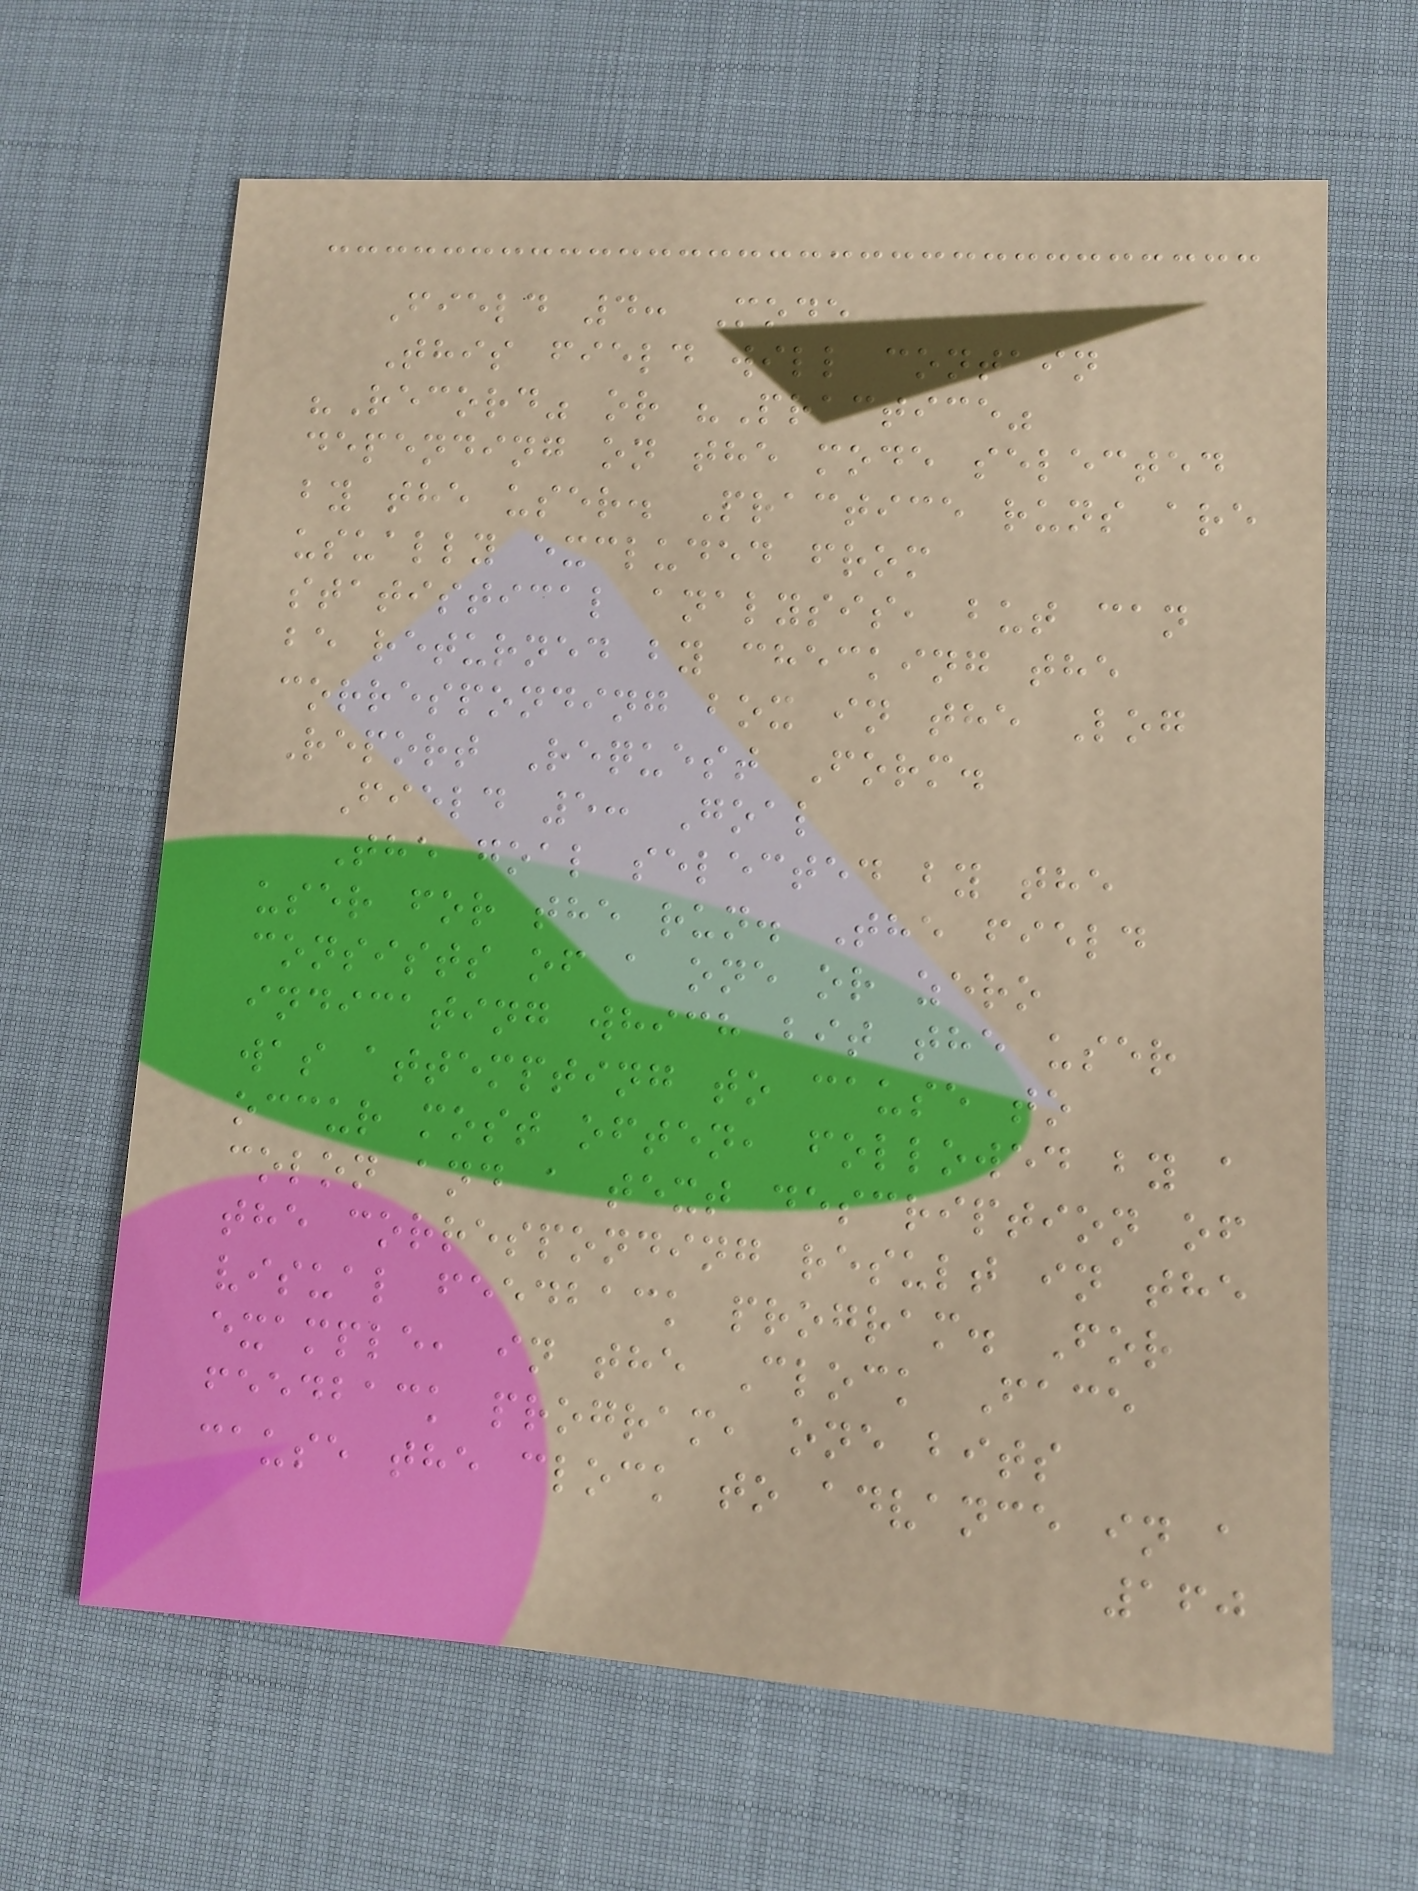Field 4: Mode
This field will contain
"Record" or "Practice"
depending on the mode selected
by the user. Practice runs are
usually excluded from
statistical analysis, but can
be returned by checking the
corresponding box in the Log
Report Request Form.
Field 5: Goal
The goal selected by the
user for the run. The field
consists of a one or zero
indicating which bit the user
was attempting to cause to
occur most often, followed by a
colon and a text description of
the corresponding result in the
visual feedback program. For
example, in the Clock Face
feedback program, one bits
cause the clock to advance in a
160
